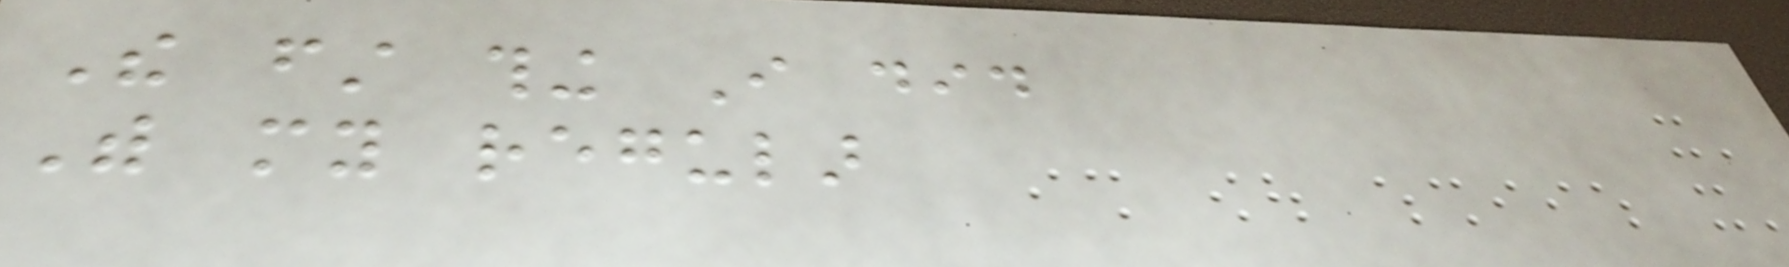The first thing I did
With my regular
